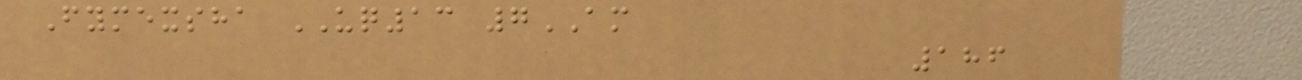Fymexsha UQ13 7AM
186
